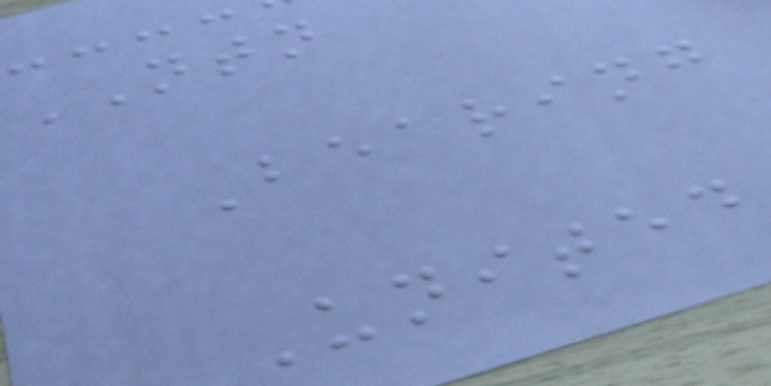NTN
Bearing
United
